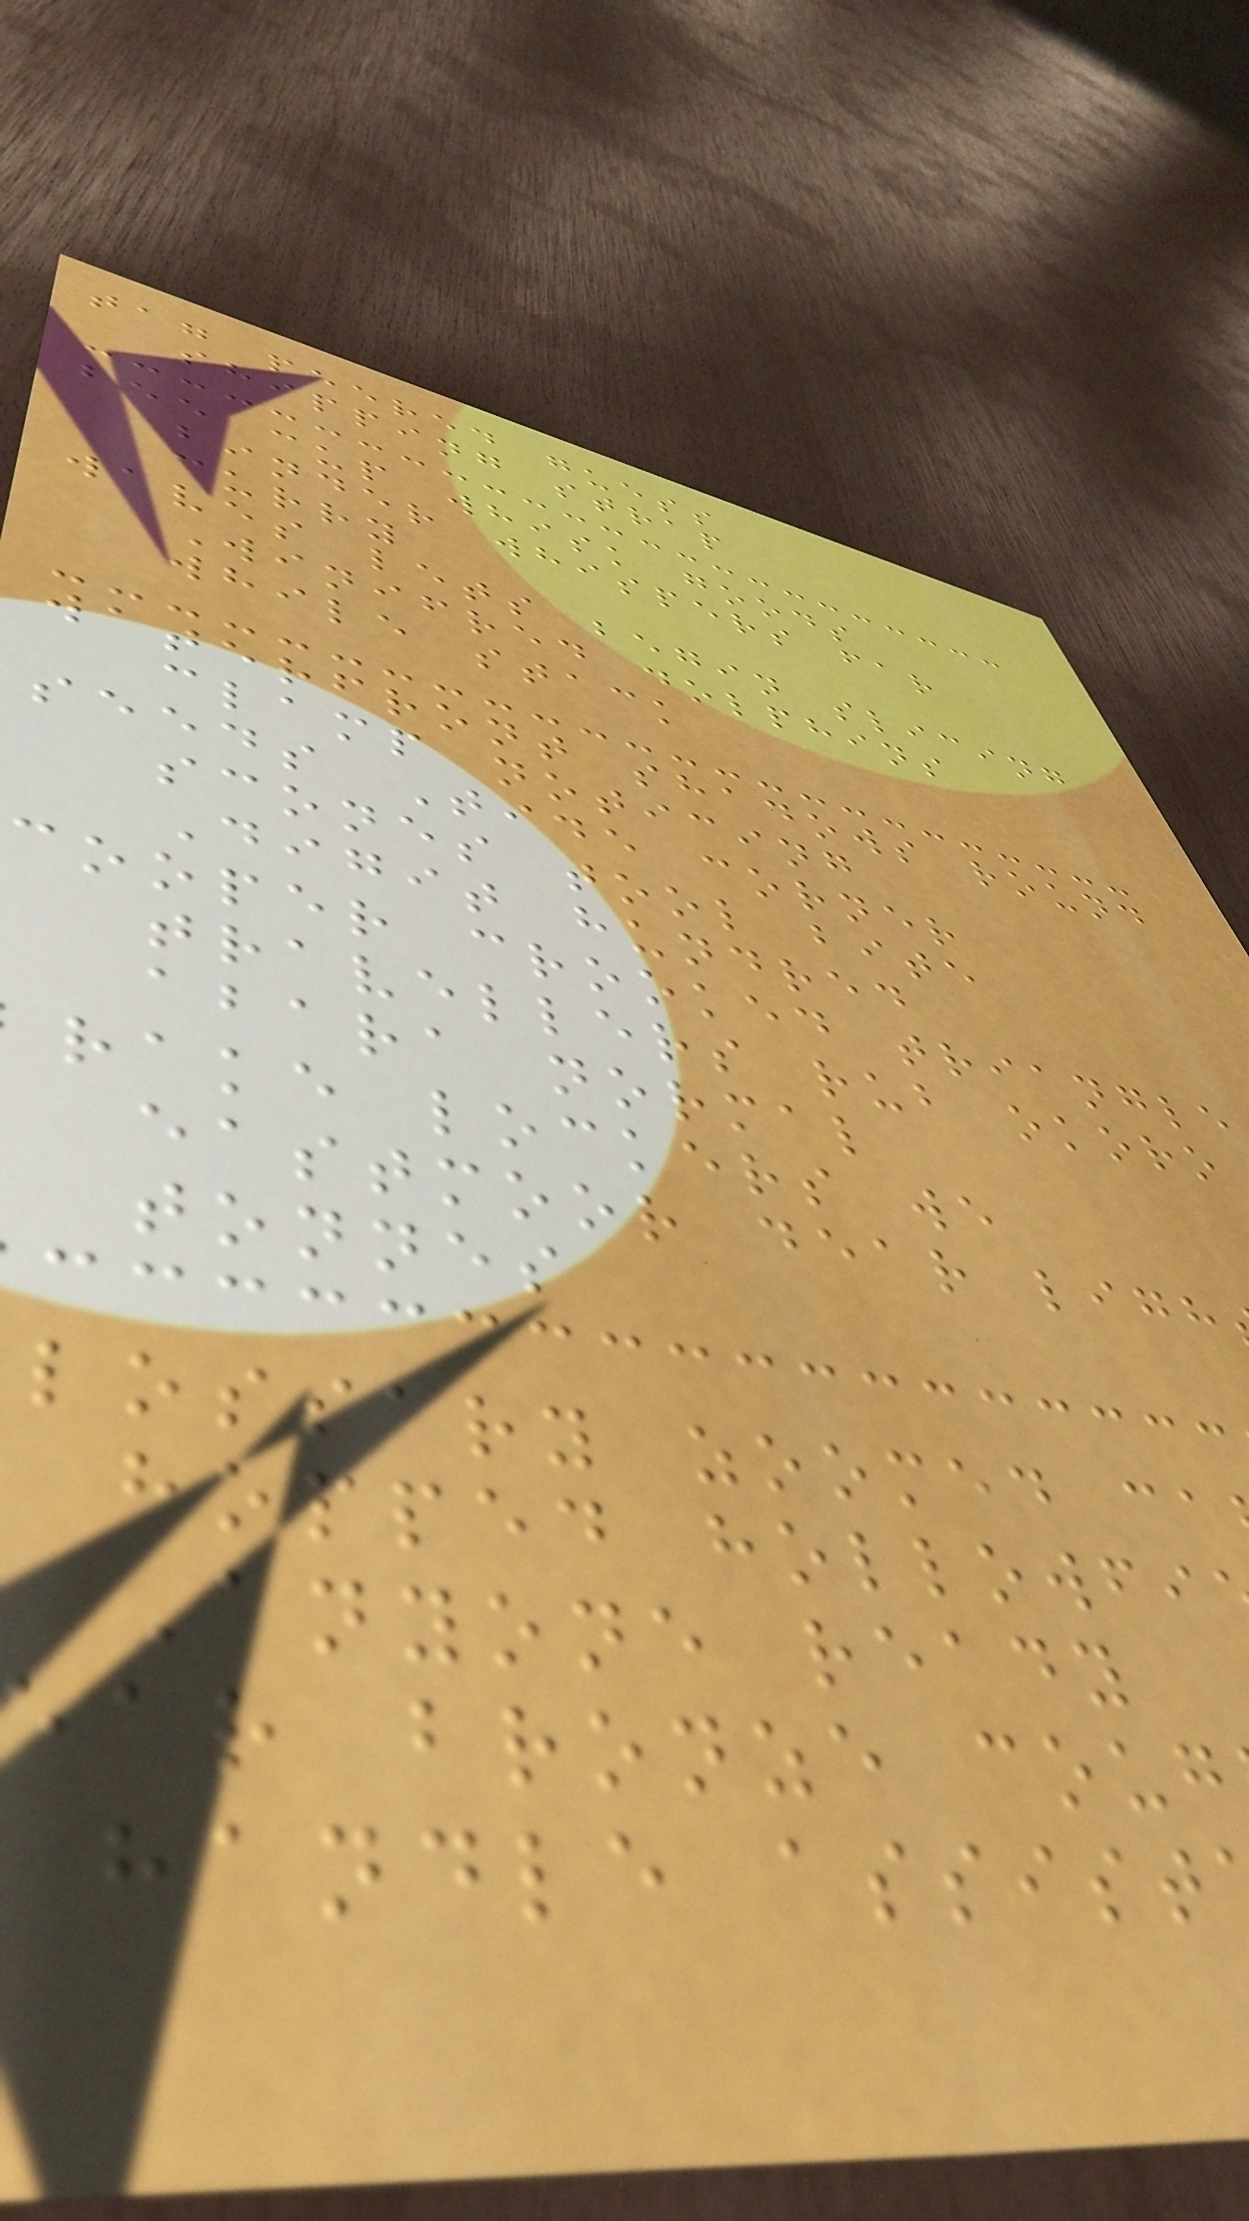tag peered guess
shipping strap
bee cup whisk goods
binder whispers far
curry
waves lets begin slicing
Winifred dolphins
while stack
waterfront shadows round
clamp noticing
seeds Tide corner
scones tool bite
Digit hundred
cooper crooked triangle
travellers rub okoro
abara normal
rake lockers we
eastmoor dear ligh
tonnes
lossary zoomed ca
hopped hollowfi
Anyone ready
ar bronze coug
handle assist
